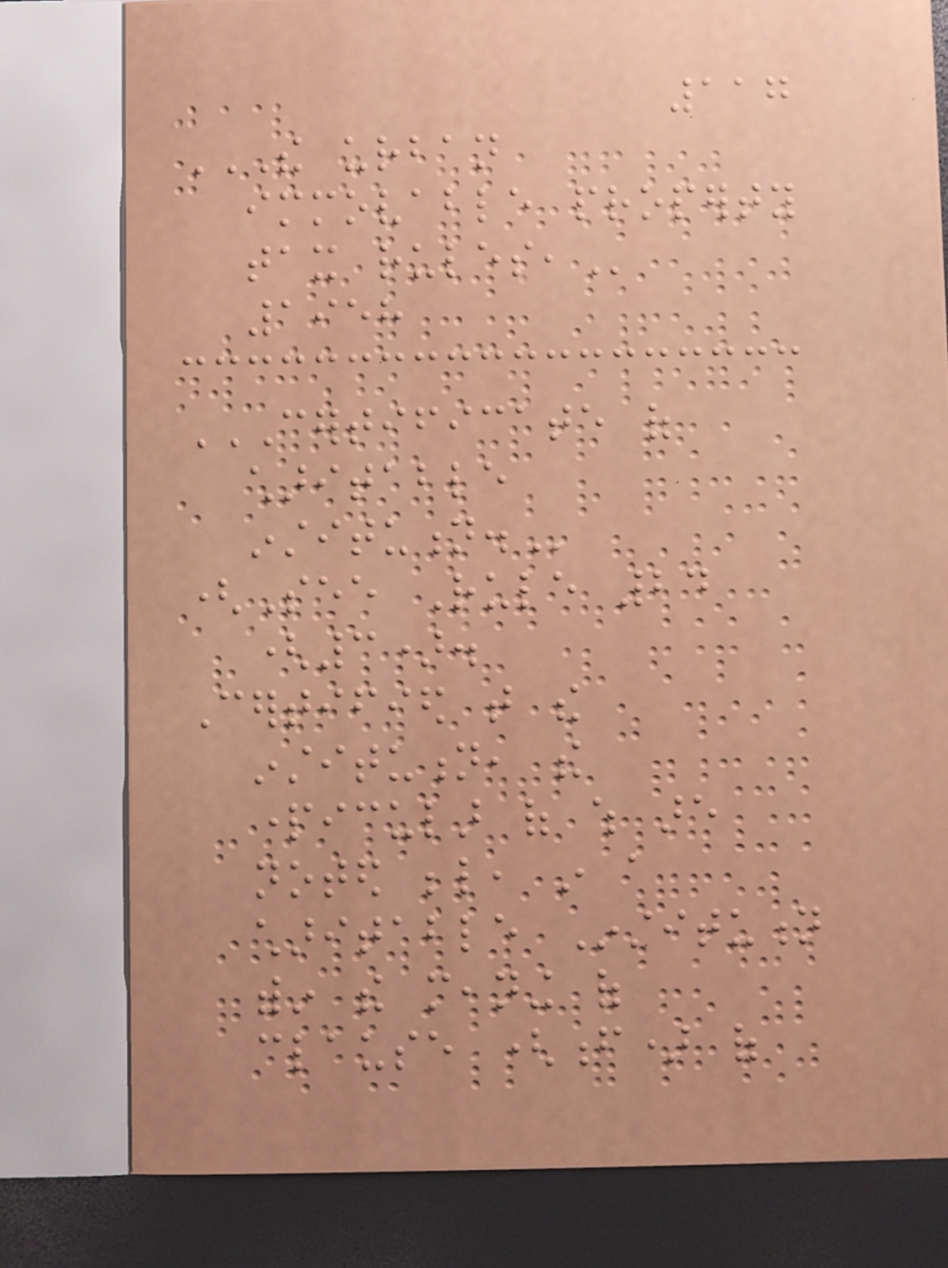117
THE URBAN
IMMOVABLE PROPERTY
TAX RULES,
1958
CERTIFICATE OF
CHARITABLE
INSTITUTION.
(See Rule 24
(3).
Certified that the
institution, the
particular of which are
noted below, in a
charitable Institution
within the meaning of
clause (f) of
